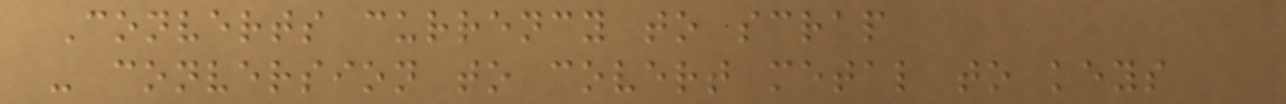Converts currency to scrap
- conversion to covert metal to keys
